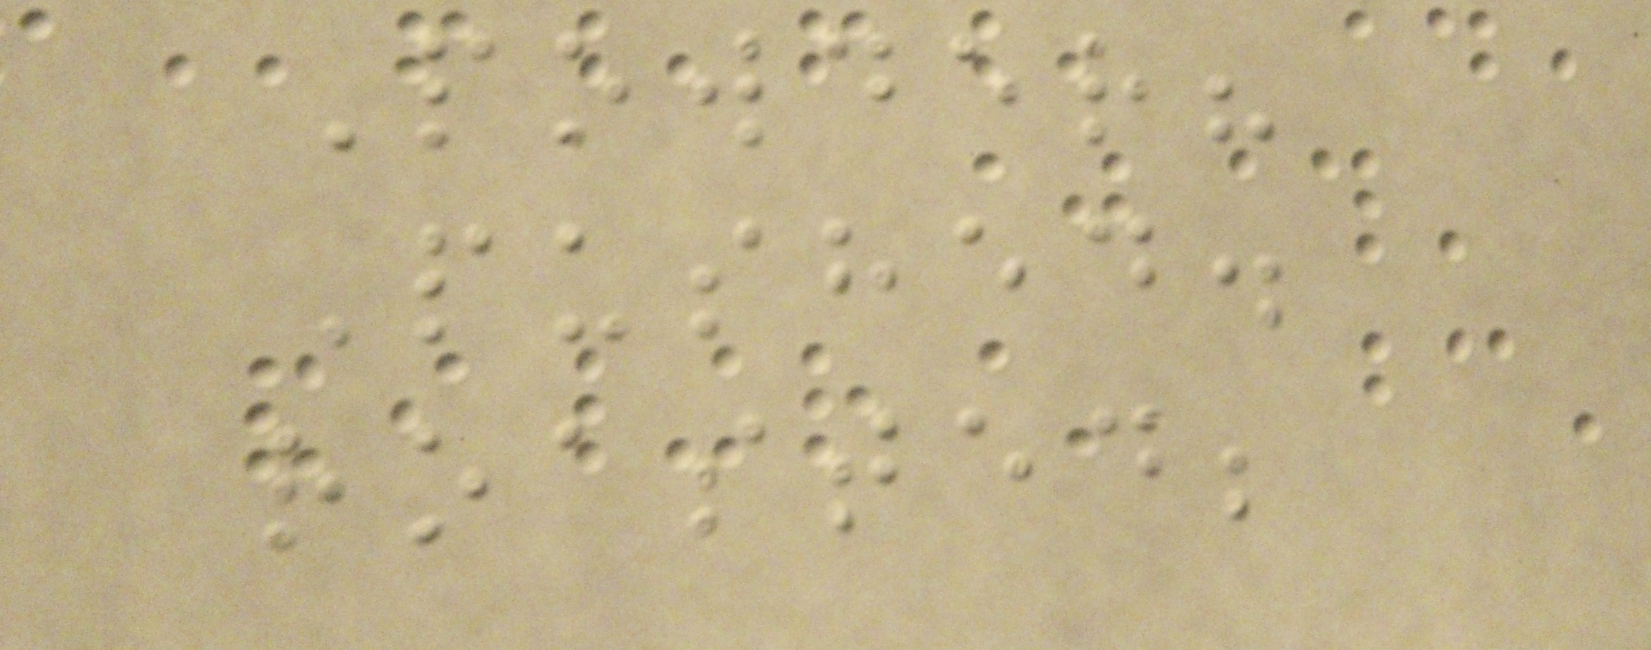Powder?
Pushed.
roasted;
